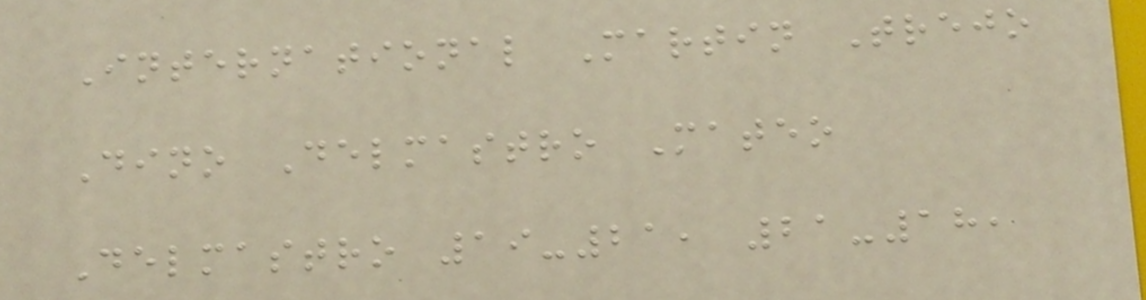International Martin Trejo
Dino Delmastro Mateo
Delmastro 19-21, 21-18,
